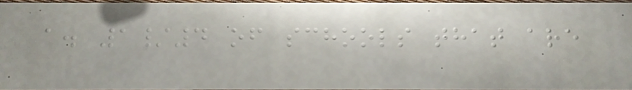a. 1/4 of schools that are
